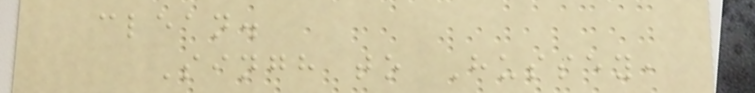clean.
Singh to Hussey,
